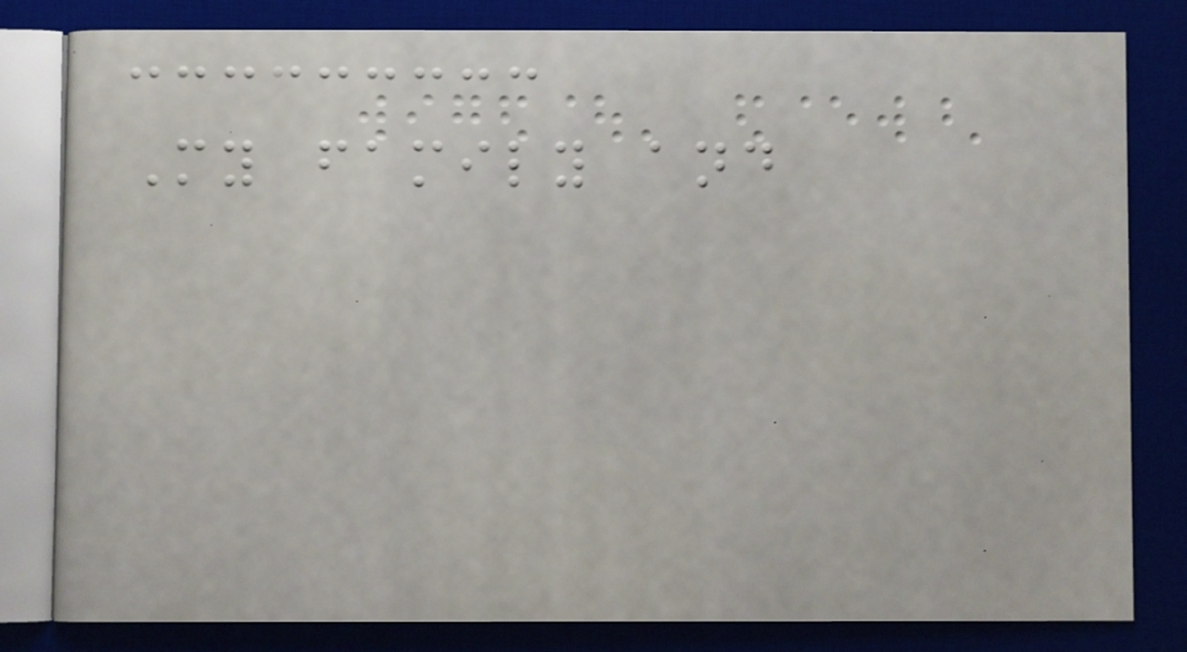My family and
